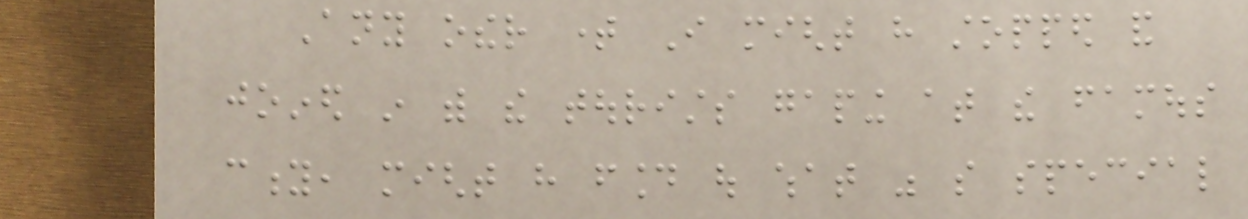Any other time I might have stopped and
joined in with the tourists gaping at the famous
city, might have found out what was so special
